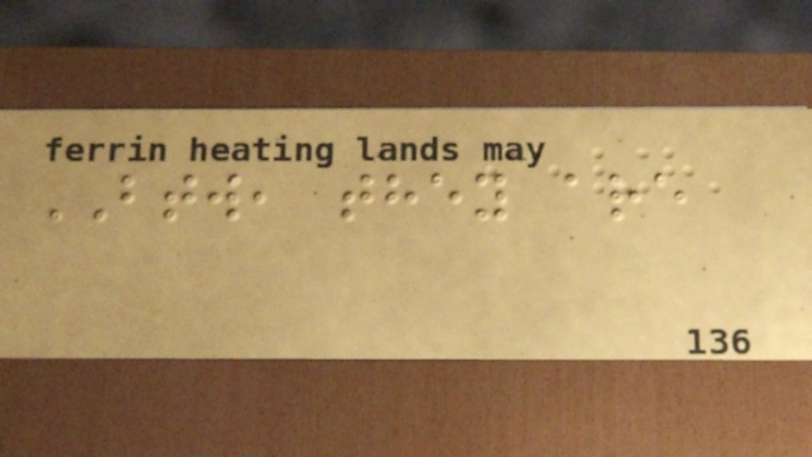BTW, they are
